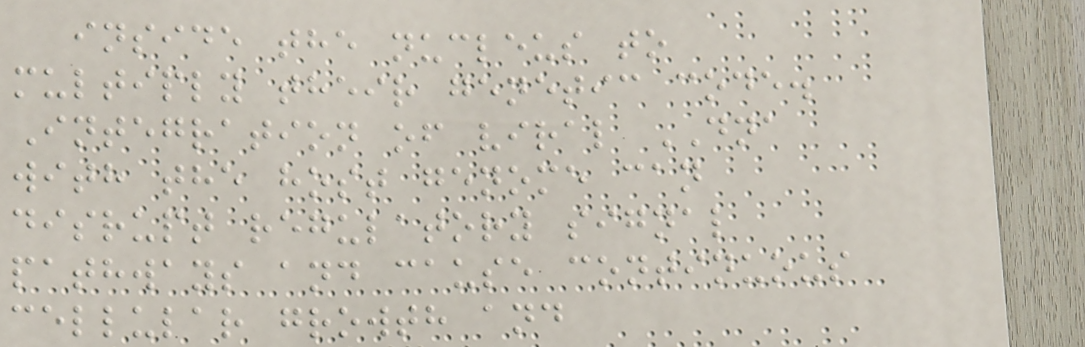inside the nucleus to
multiply their genetic code.
Integration of viral DNA
with the host genome can
disrupt regulatory signal
pathways and cause continuous
cellular growth and
